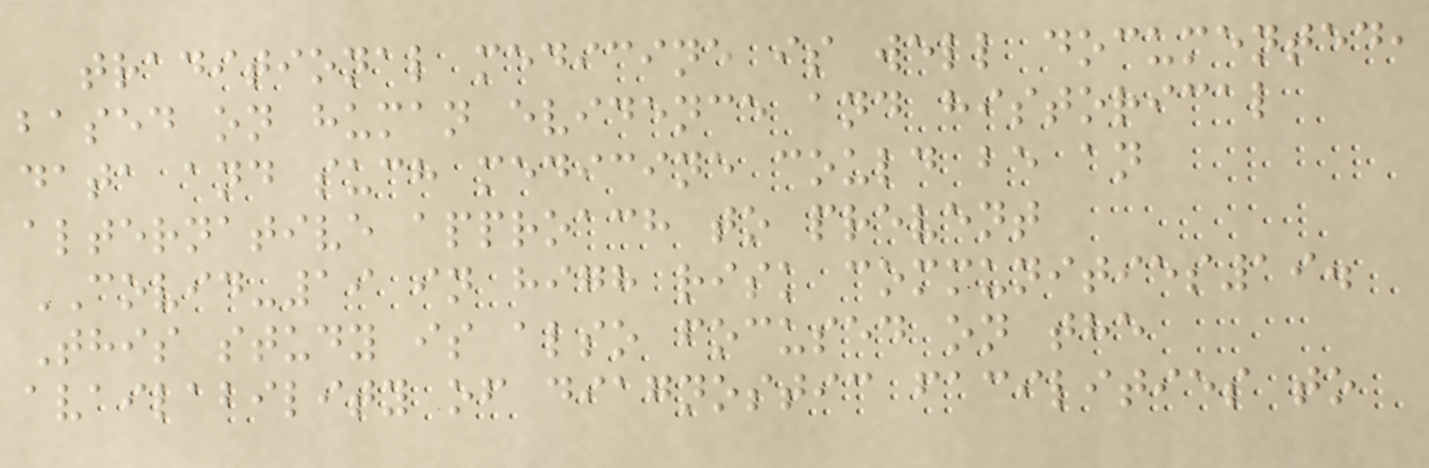traditional medicine is well documented,
based on human evidence and historical
data and such medicine could be an
alternative approach to prevent
COVID-19 in high risk communities19.
This study is also focused on the
availability of diagnostic facilities to
